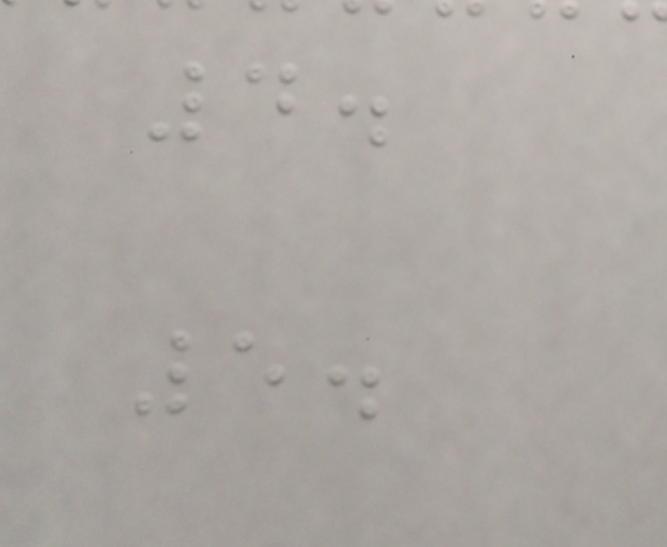4.
5.
